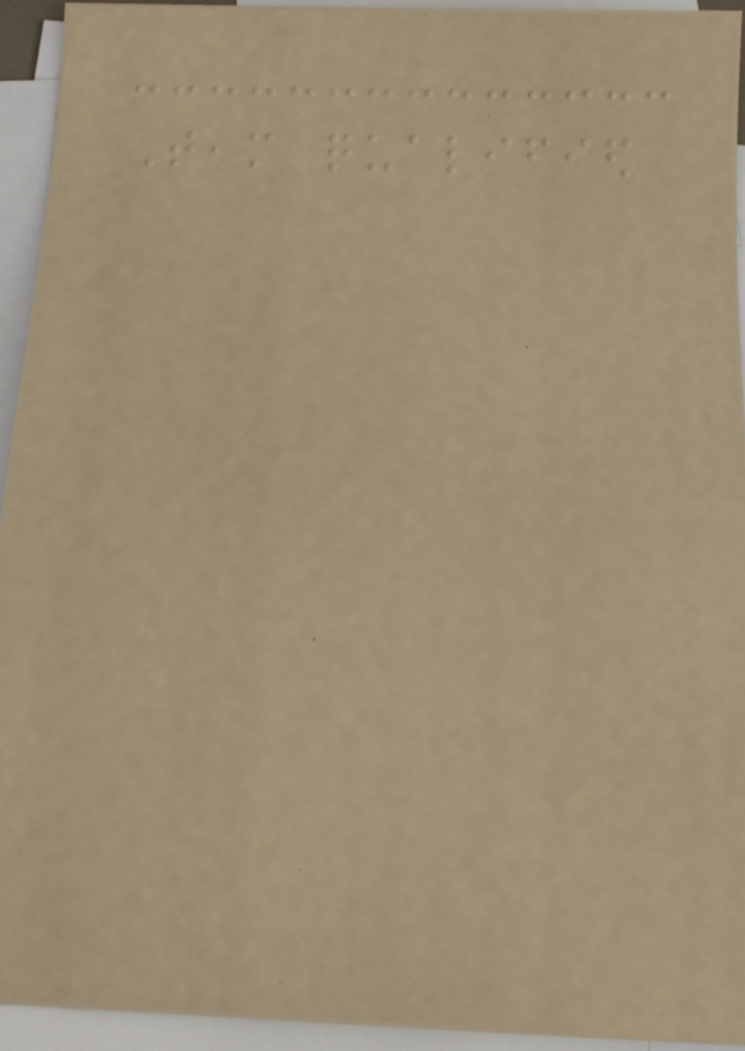Team qualified
